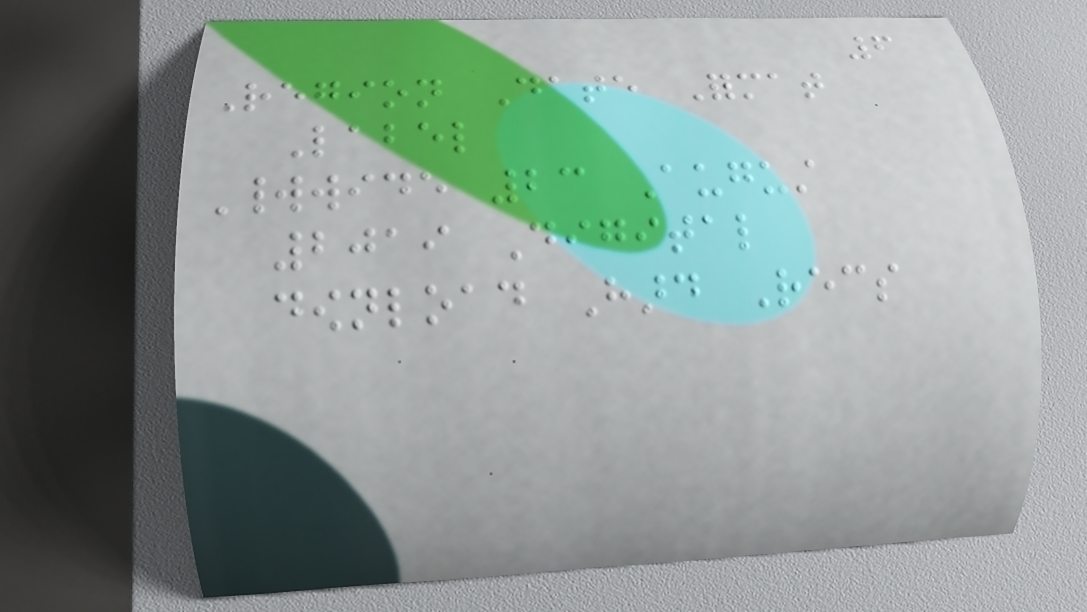6
Region Date Format
Label
Worldwide 23 August
2019 Digital
download Hard Recs
